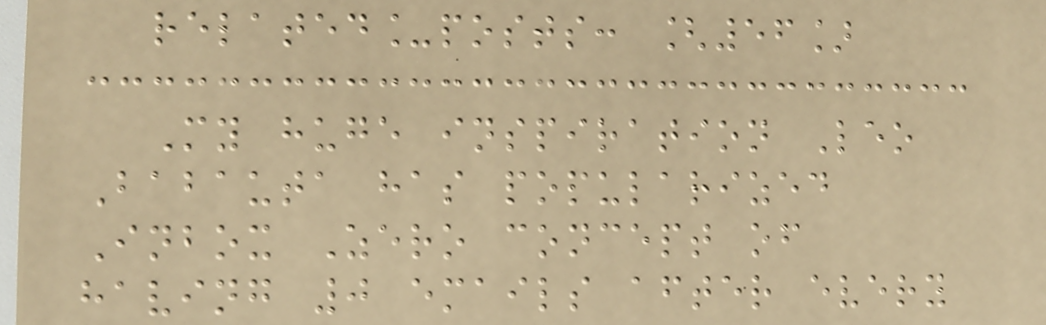related_posts: [56]
My huge inspiration Leo
Babauta has popularized
Inbox Zero concept of
having 0 emails after every
